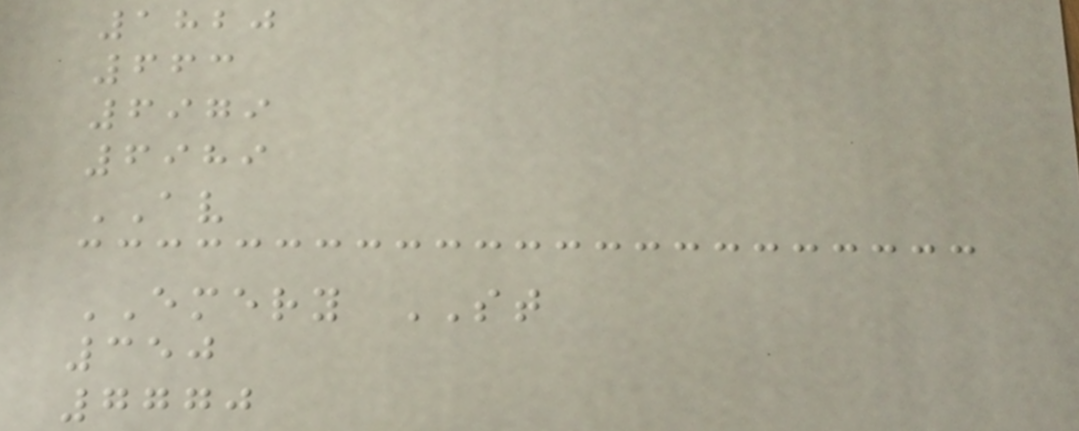1820
663
6979
6989
AV
EMERY ST
350
7770
